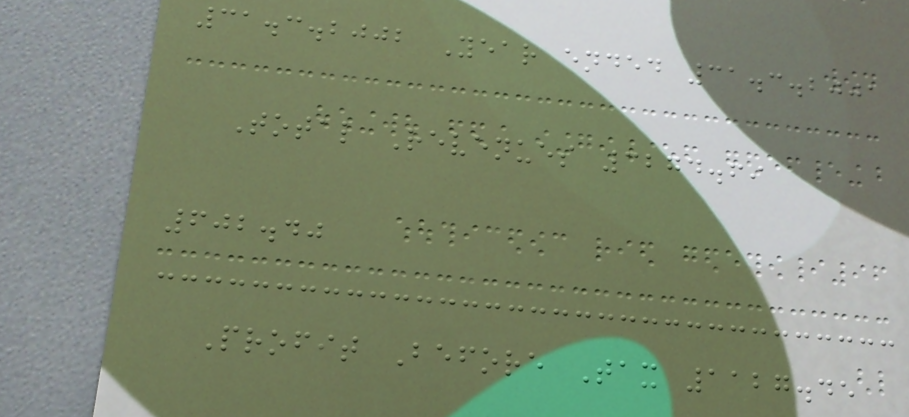31.3.2002 Year ended 31.3.2001
Total Revenues 3274.69
602.40
Profit Before Tax 1127.45
